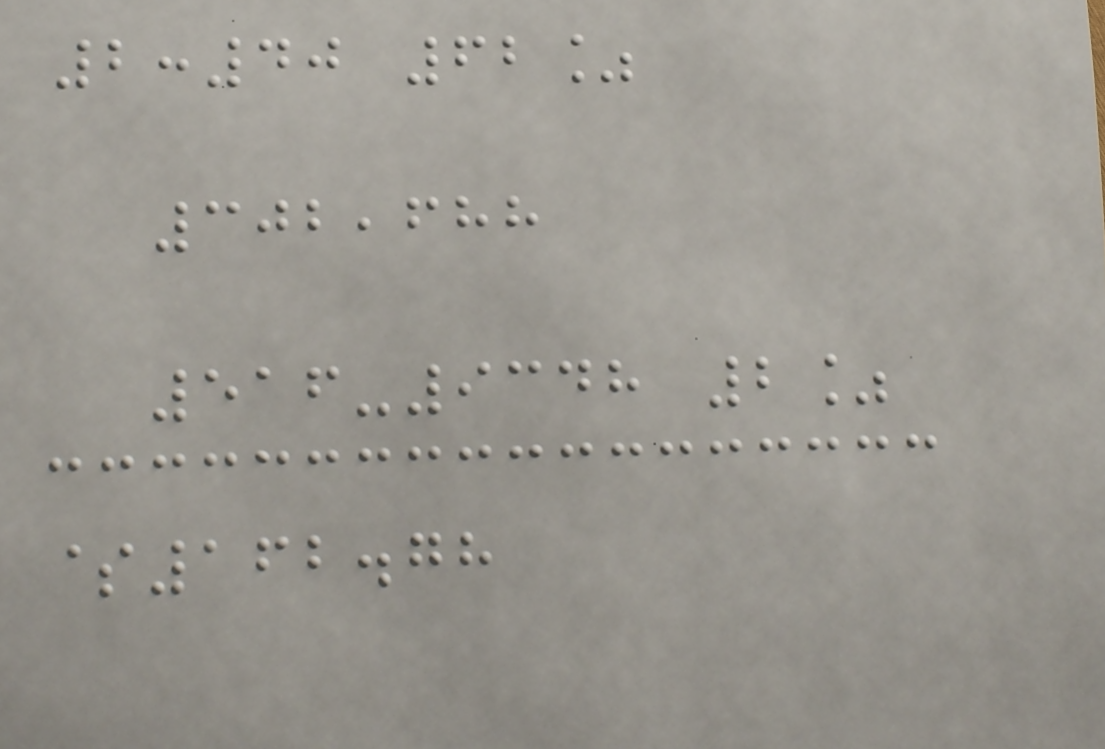2:40 62%
302,688
516-9348 2%
$162.78
